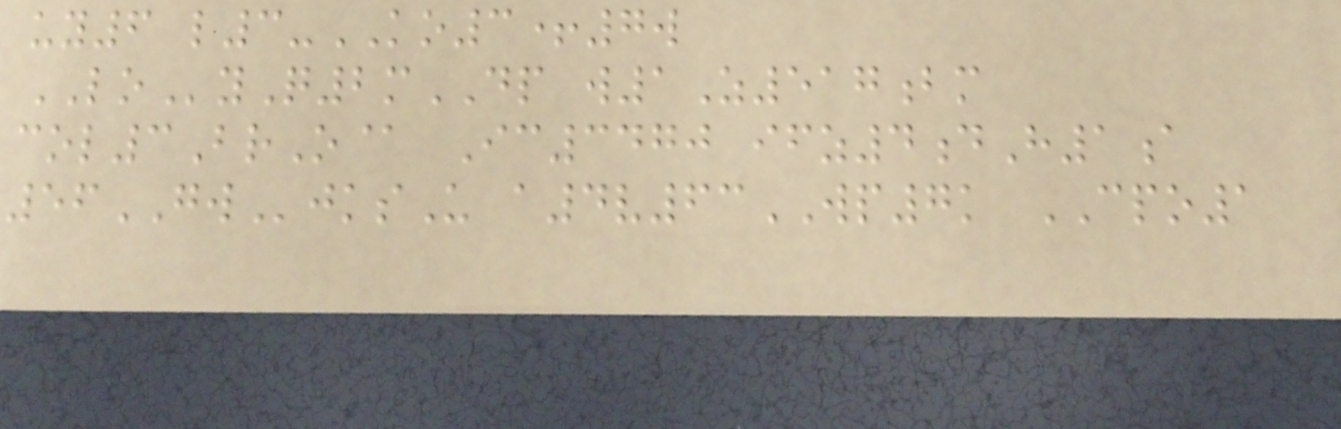uy6 l3-KO3+7w
LOyQ2mDP w1Z517bm
col3BrO@ Ic3470 ifz4dH1a
56GWjksU a4v63WP7k CPO1
